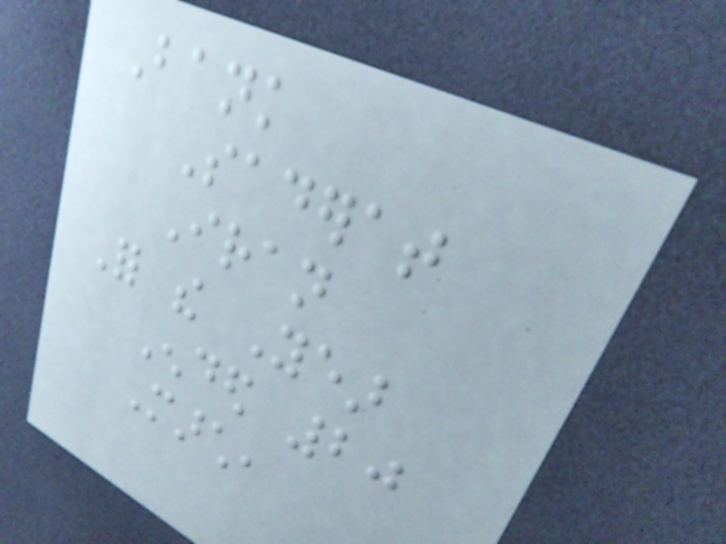Bank
Saderat
Iran
For the Year
Ended 20
March,
